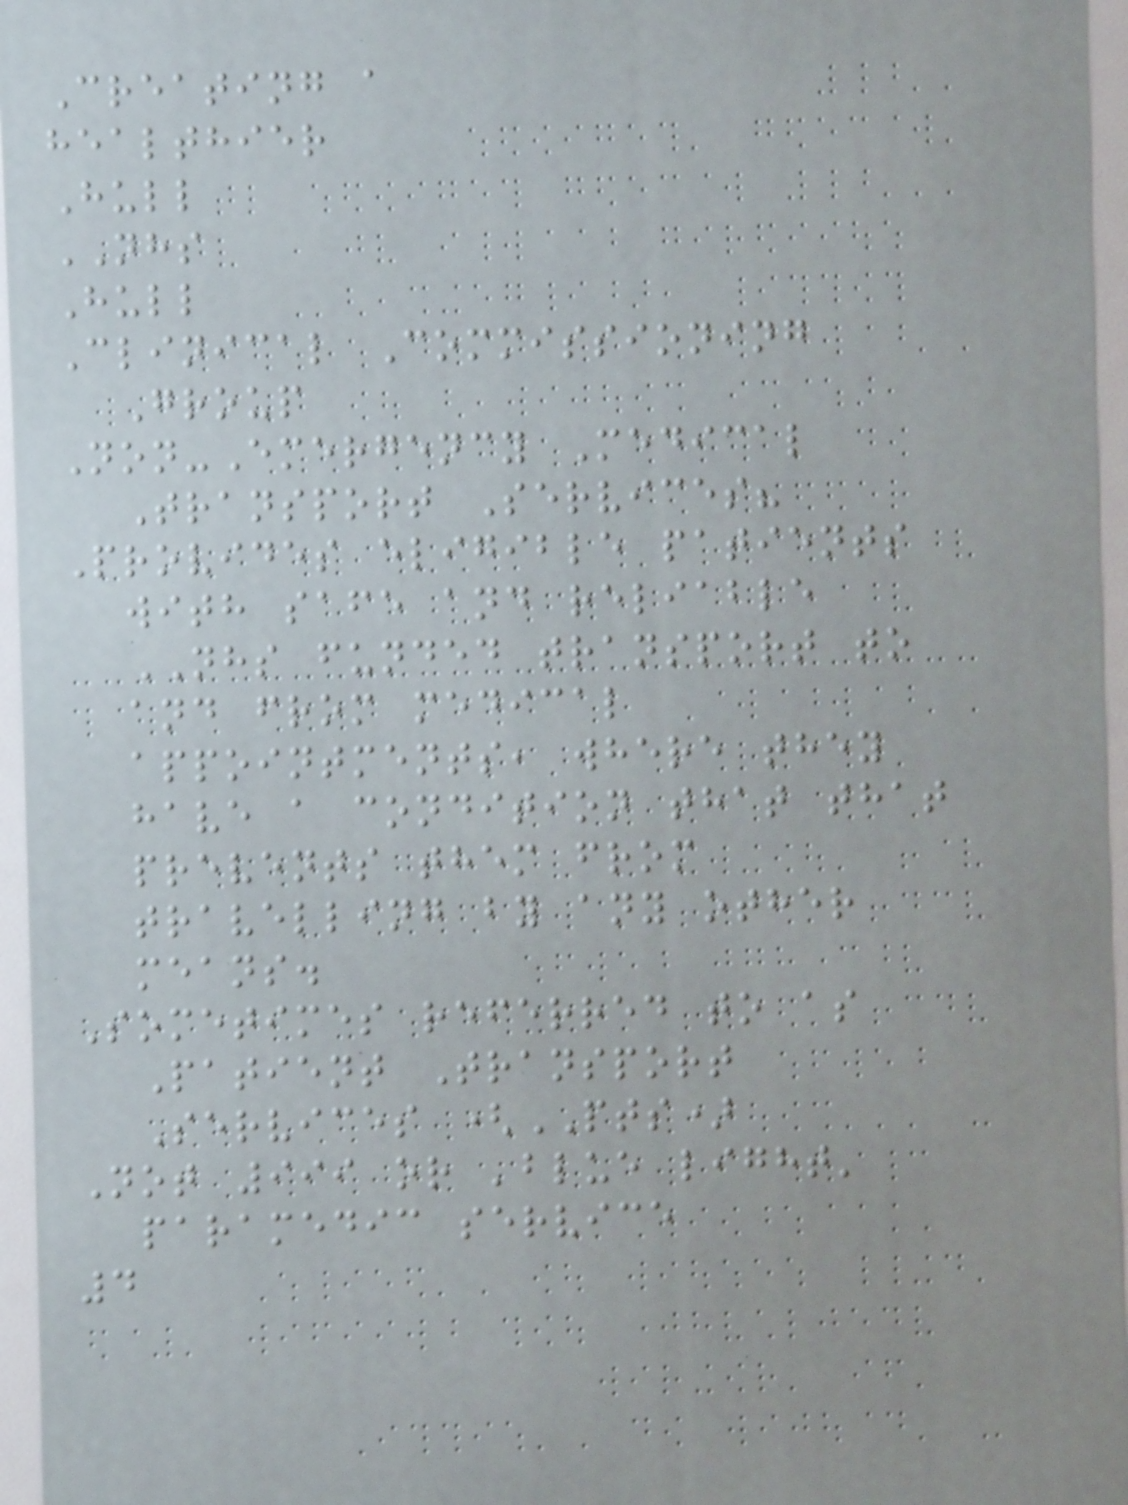Creating a
healthier
Hull
NHS
Hull
Clinical Commissioning
Group
Non-Emergency Medical
Transport Services?
Provides eligible patients
with safe and reliable
NHS funded transport to
and from medical
appointments, where they
have a condition that that
prevents them from
travelling by any other
means.
Sometimes referred to as
Patient Transport
Services (PTS)
Not 999 or 'blue light'
paramedic service
4
